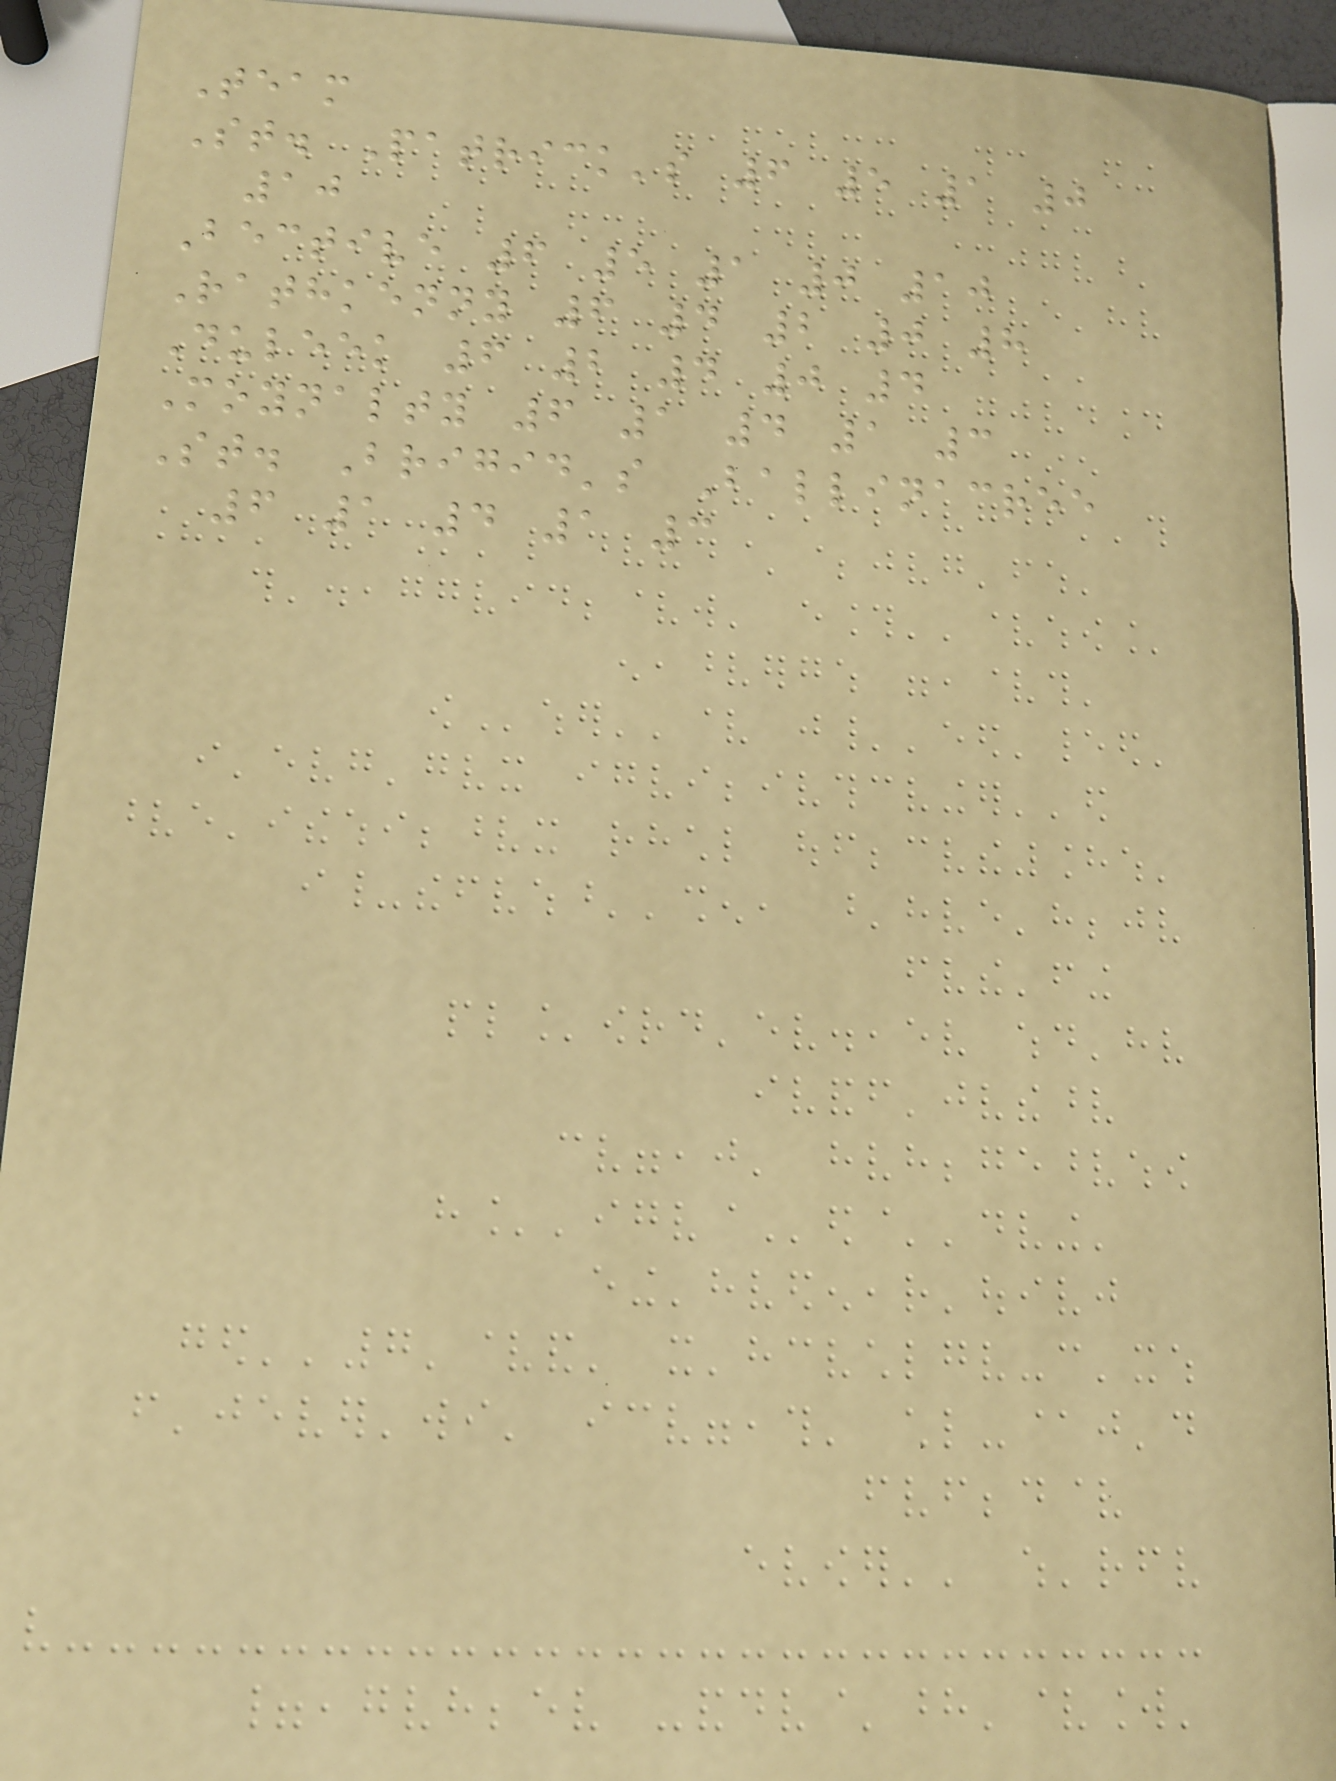Team
St. Patrick's 6 5 1 0
10
Bective 6 5 1 0 10
Rathkenny 6 4 2 0 8
Duleek 6 2 4 0 4
Moynalty 6 1 4 1 3
St. Brigid's Ballinacree
6 1 4 1 3
